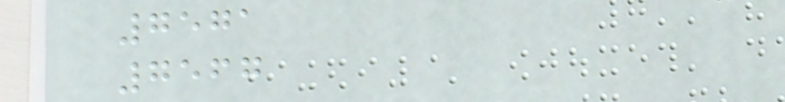7571
7567
